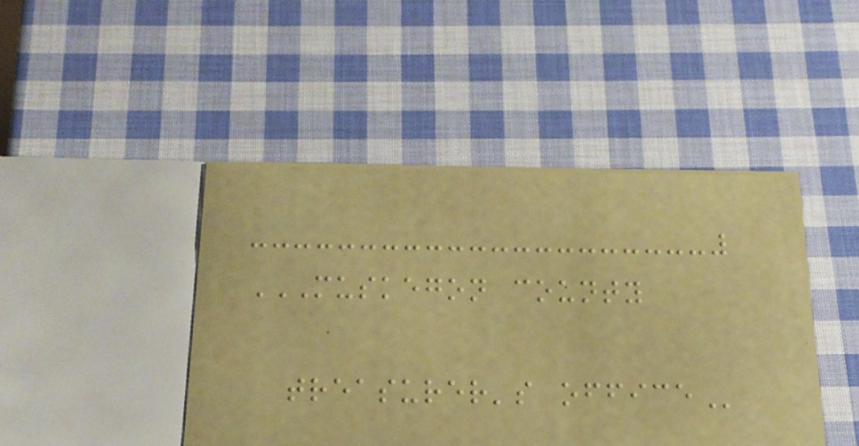MUSKEGON COUNTY
TREASURER'S OFFICE
